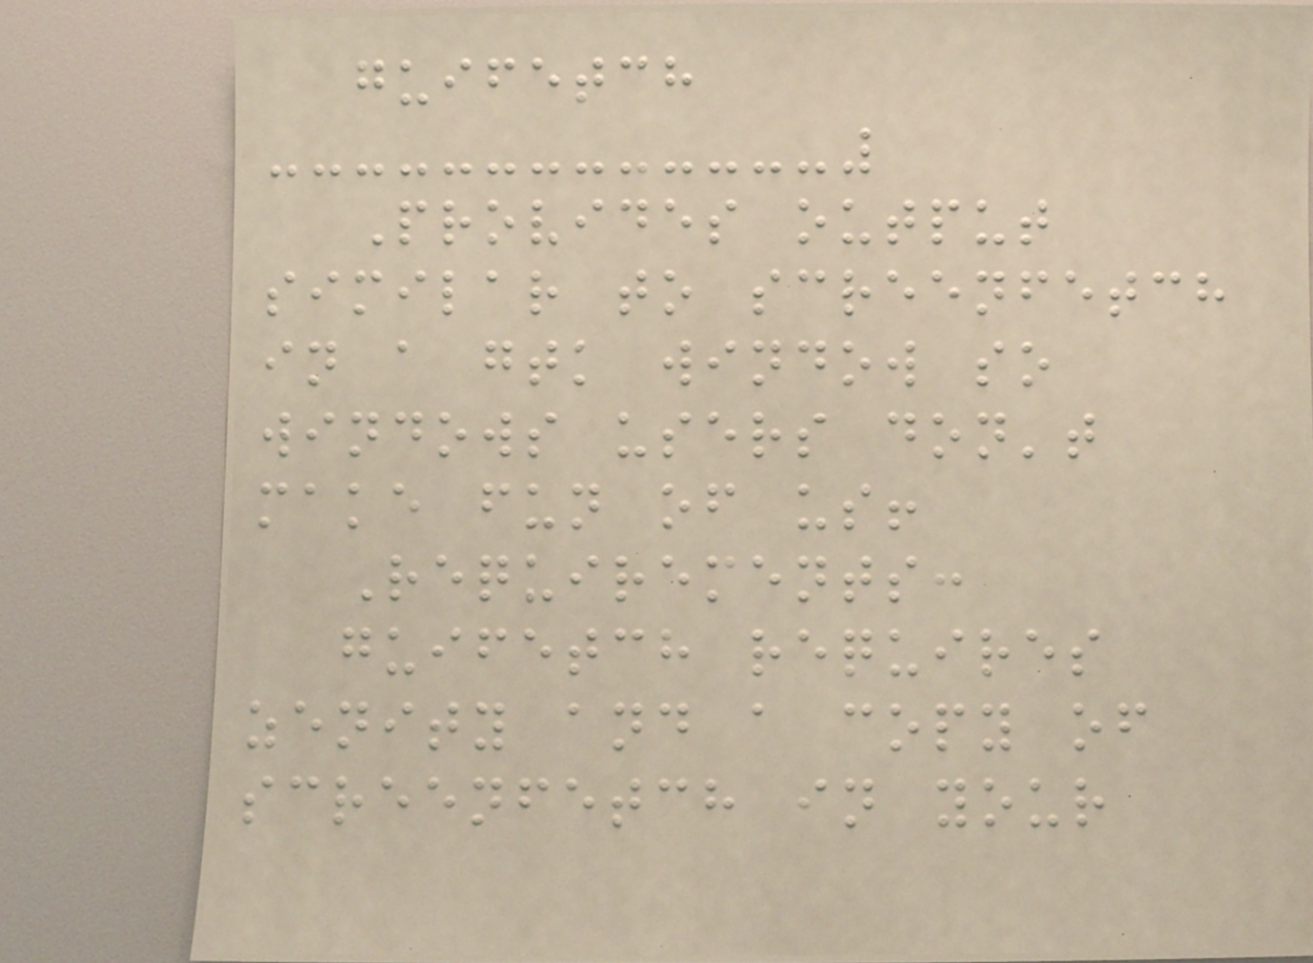guifetch
Provides output
similar to screenfetch
in a gtk window so
windows users don't
make fun of us!
Requirements:
guifetch requires
zenity and a copy of
screenfetch in your
